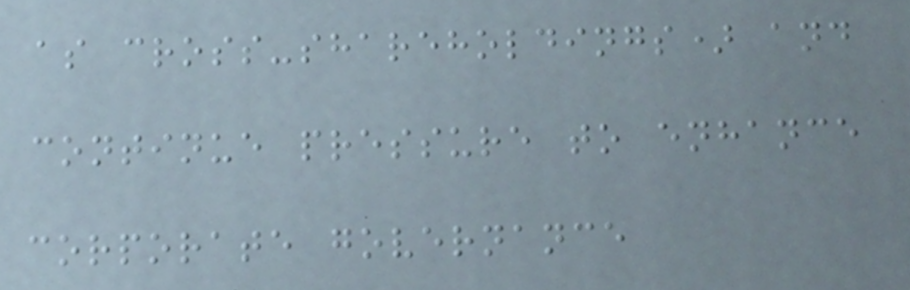as cross-shareholdings) and
continue pressure to enhance
corporate governance
